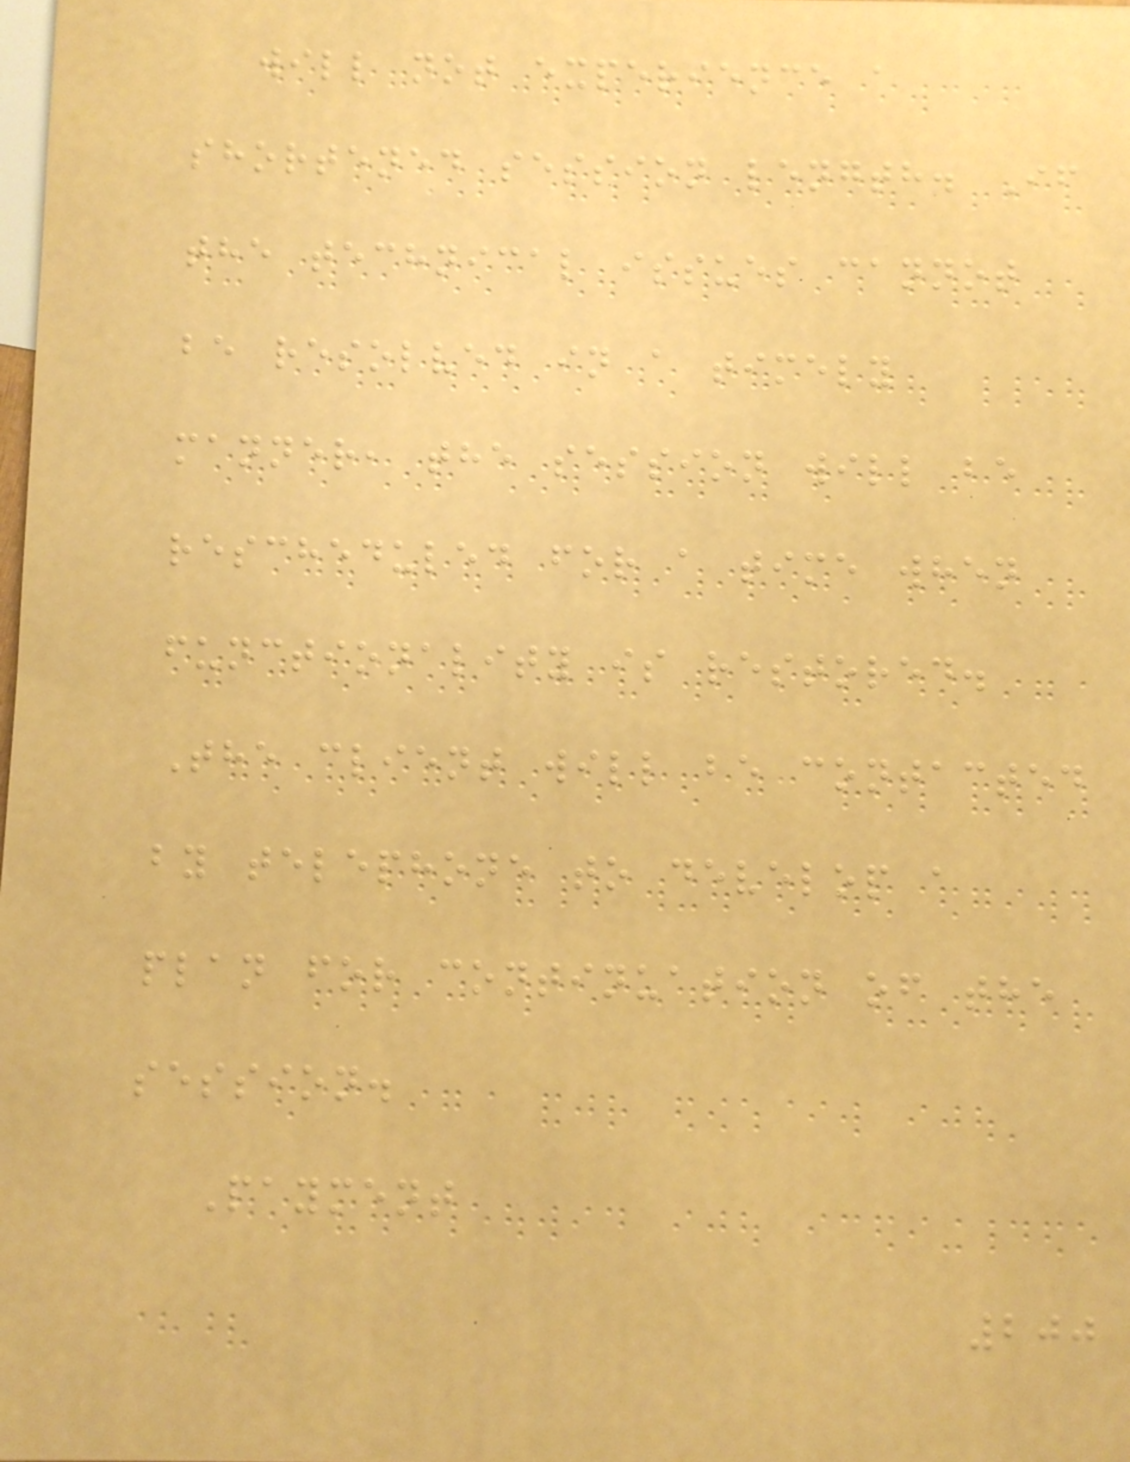will not experience a
shortened session length. If
the technical issues cannot
be resolved in a timely
manner, the session will be
rescheduled for a time when
functionality is restored.
The client will be contacted
by telephone to develop a
plan for continuation of the
session.
Payment
200
